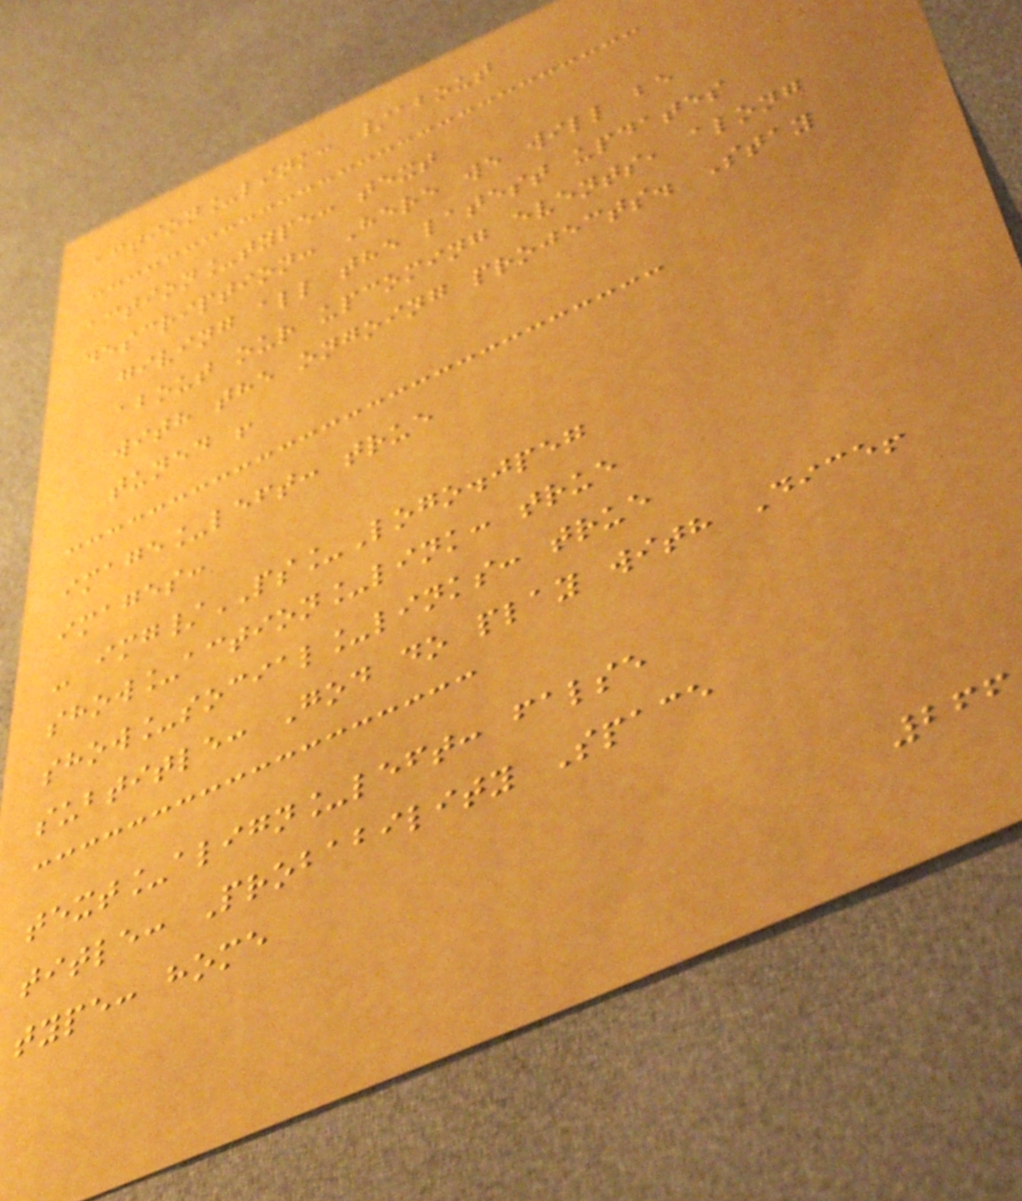action_link: /about
action_type: text
description: Here we will be
giving all the latest updates
about our upcoming events, along
with the ongoing projects. Stay
tuned !
image_left: true
images:
- img/PS_Logo.jpeg
show_action_link: true
show_social_links: true
subtitle: God do play with Dice!
text_align_left: false
title: Probability Space
type: home
266
